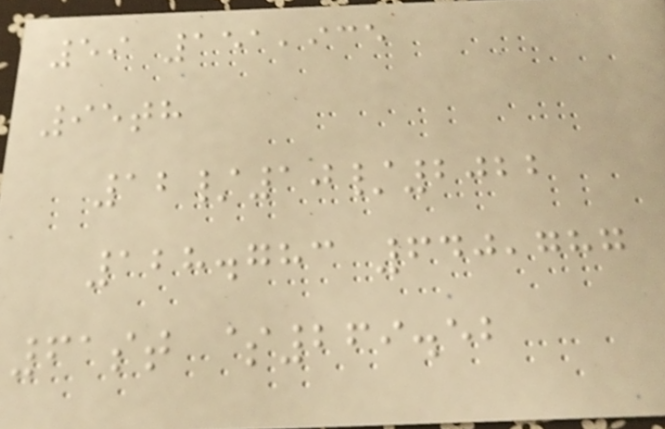59 151,935
95th
12/10/2022
128.783 640,787
61st $269.52
